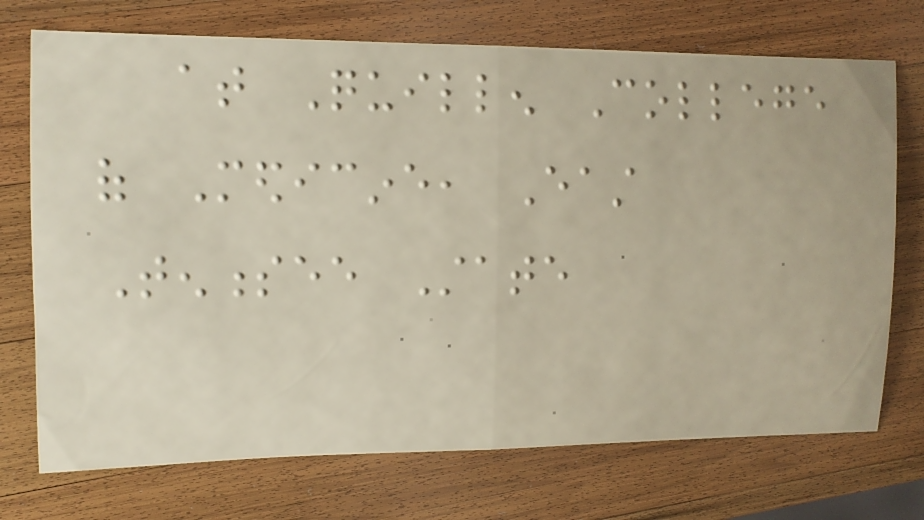at Quillen College
of Medicine, East
Tennessee State
